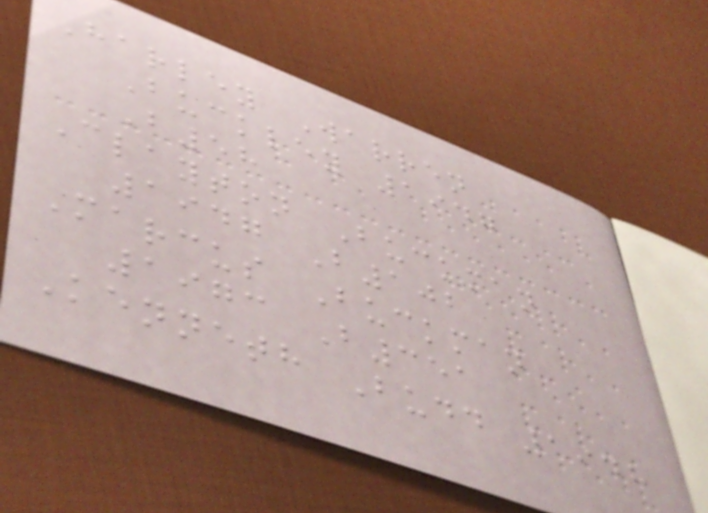Harley Warren
Buckley 1947
B58
Clayton Buckman
1947 B102
Marcus Buckman
1973 B351
Kenneth Budd 1948
